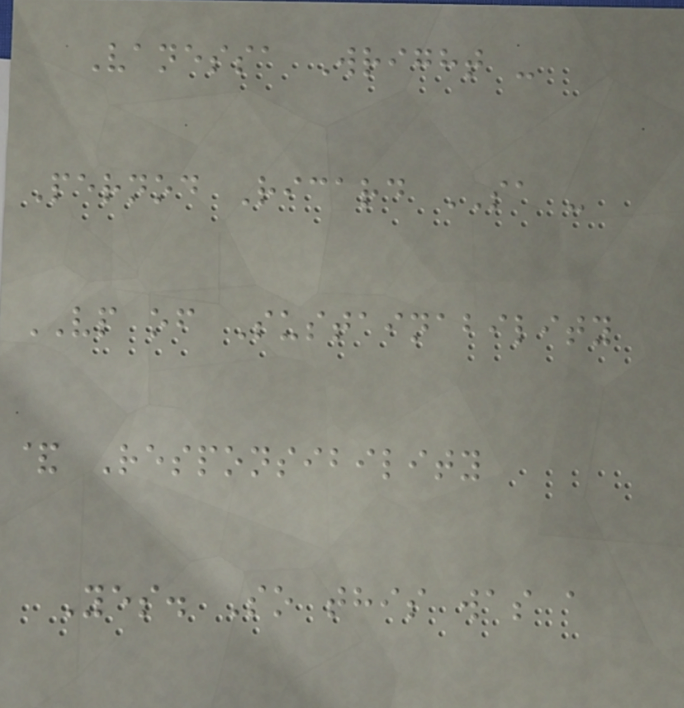Vanessa Wright -
Pernod Ricard SA -
VP of Sustainability
& Responsibility
Yes. So this was a
